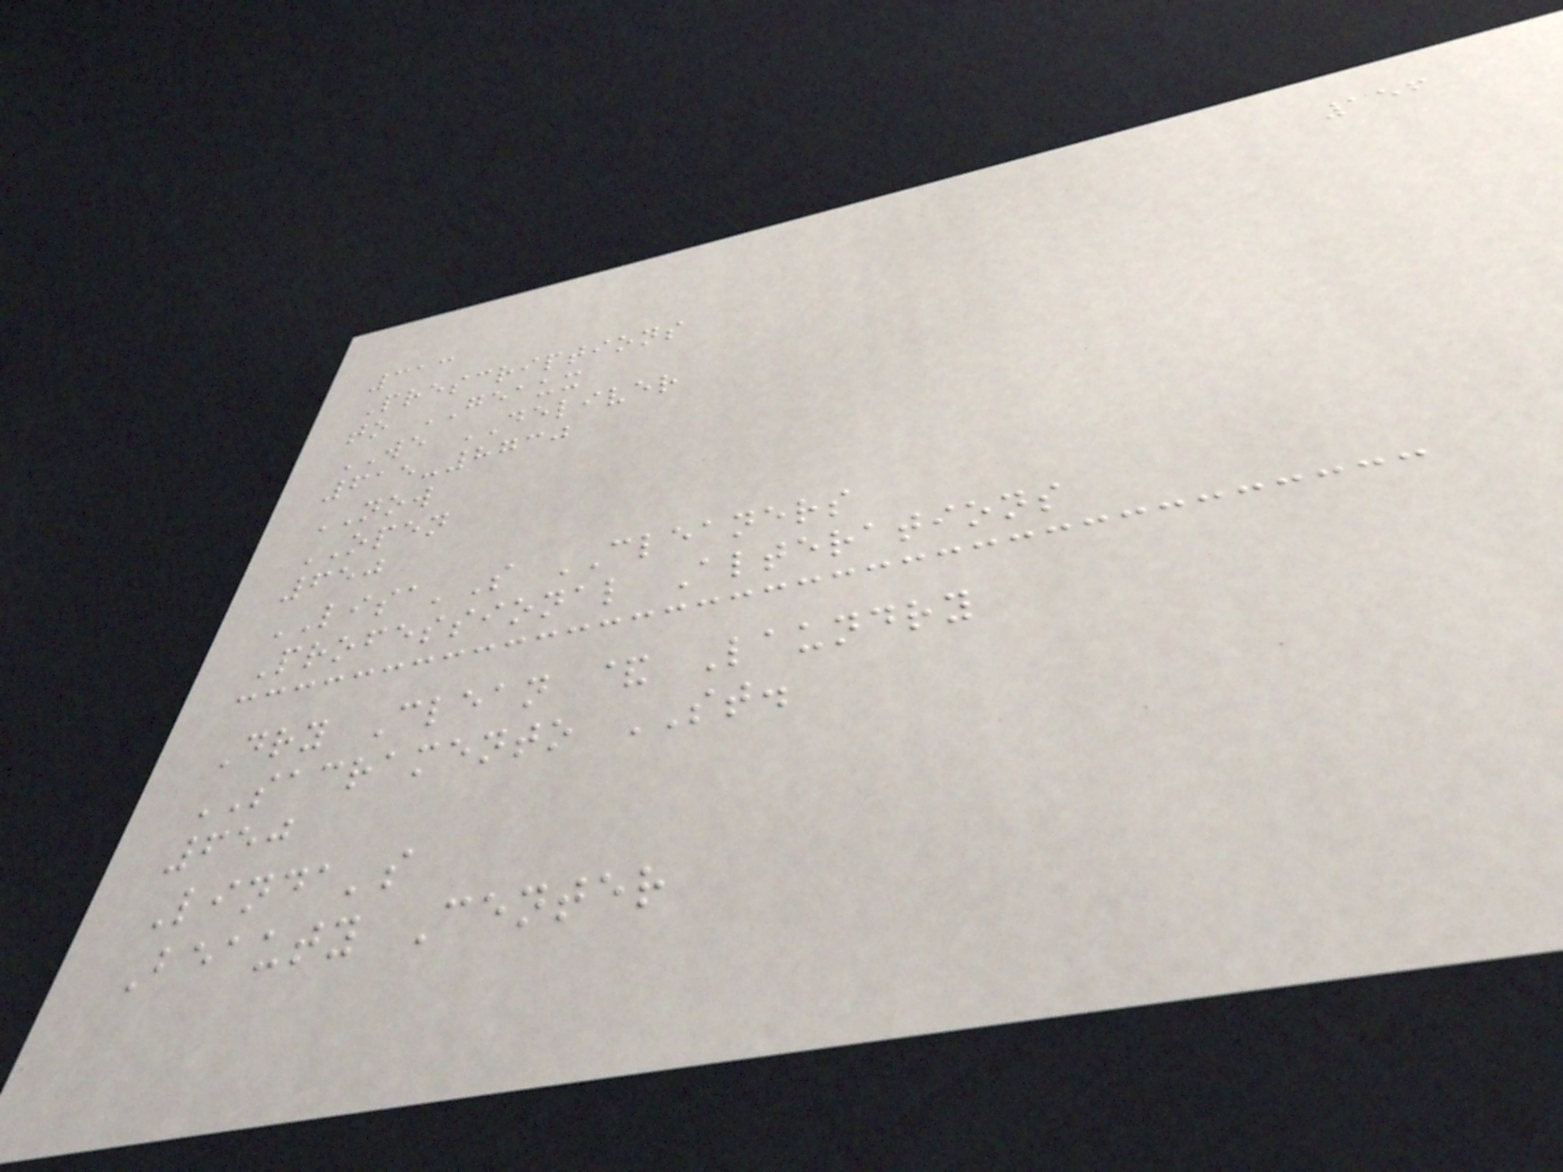156
313
Prescriptions
to GEAUX
WE DELIVER
615-8730
NOW
OPEN
650
LISA'S CLEANERS
Professional Alterations
Dry Clean & Laundry
SACRAMENTO ST.
650
Linda's
Beauty Center
